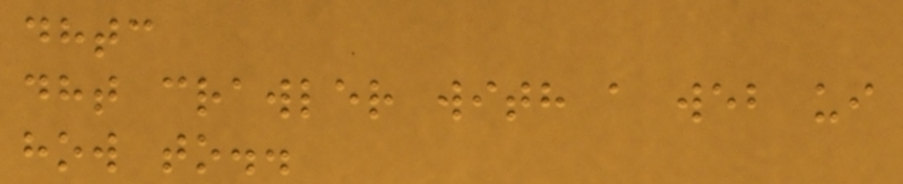dhtc
dht crawler with a web ui
how to..
